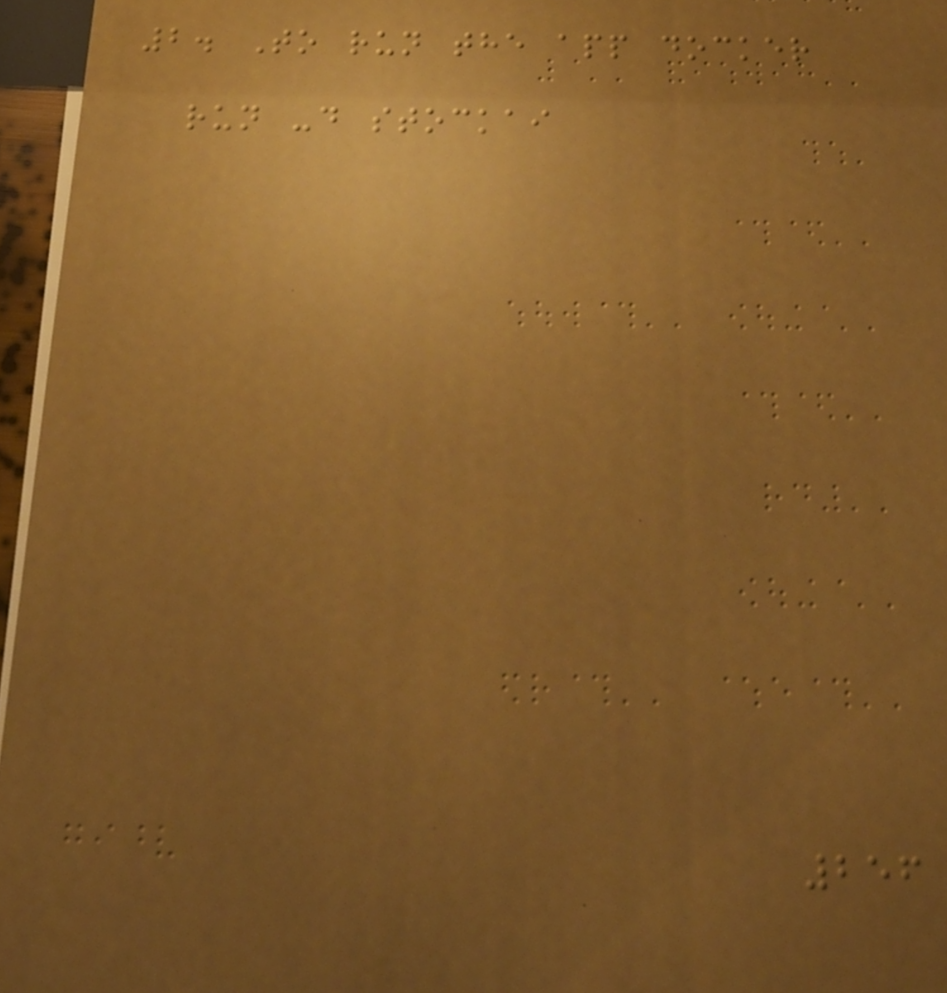2. To run the app docker
run -d stockai
256
